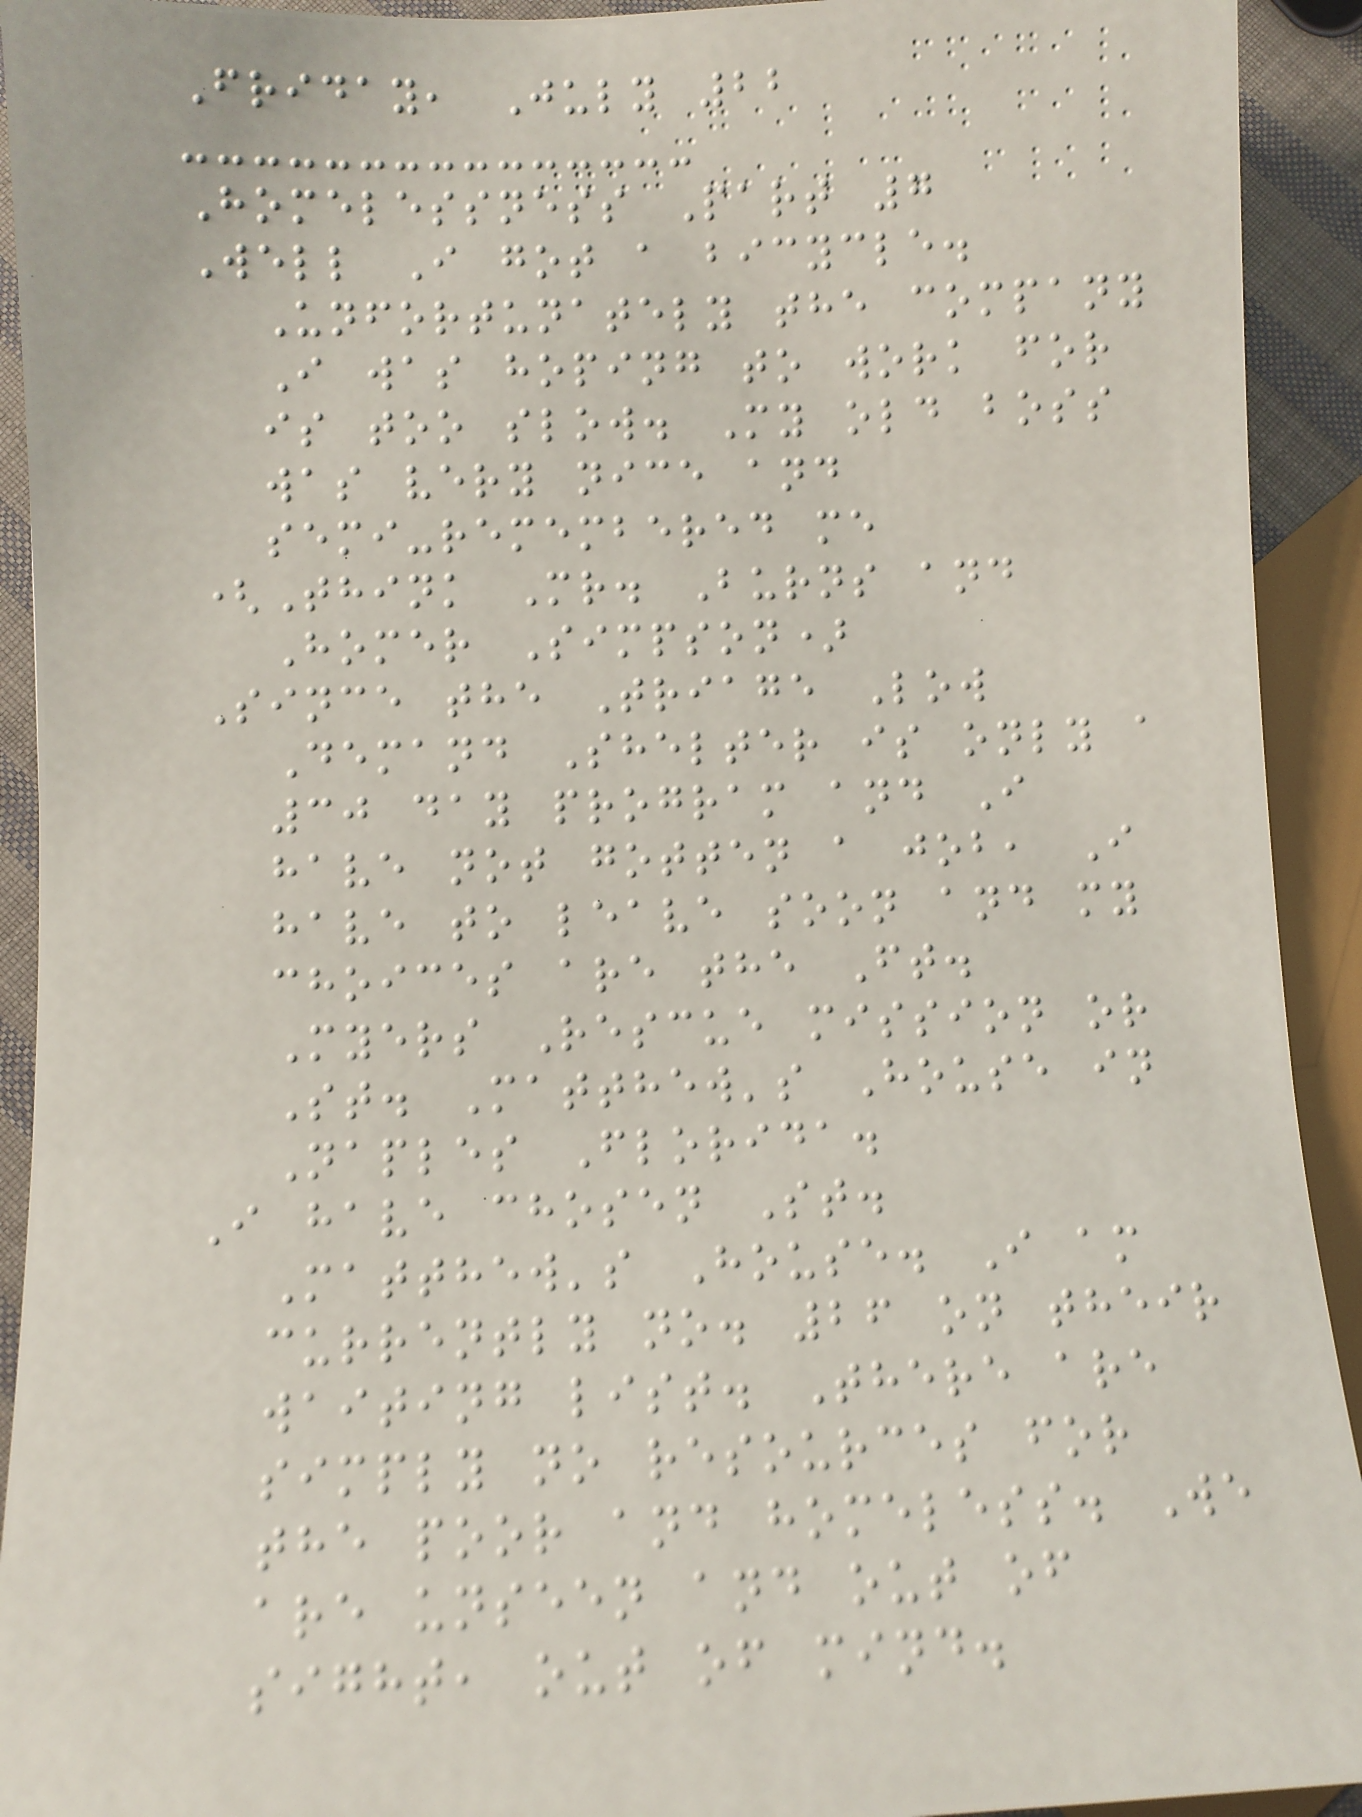Friday, July 22
Homelessness Part 7
Well I got a bicycle.
Unfortunately the company
I was hoping to work for
is too slow. My old boss
was very nice and
semi-remembered me
(Think Mr. Burns and
Homer Simpson)
Since the Triage Low
Demand Shelter is only a
30 day program and I
have not gotten a job, I
have to leave soon and my
choices are the Ft.
Myers Rescue mission or
St. Matthew's House in
Naples Florida.
I have chosen St.
Matthew's House. I am
currently no. 26 on their
waiting list. There are
simply no resources for
the poor and homeless. We
are unseen and out of
sight, out of mind.
